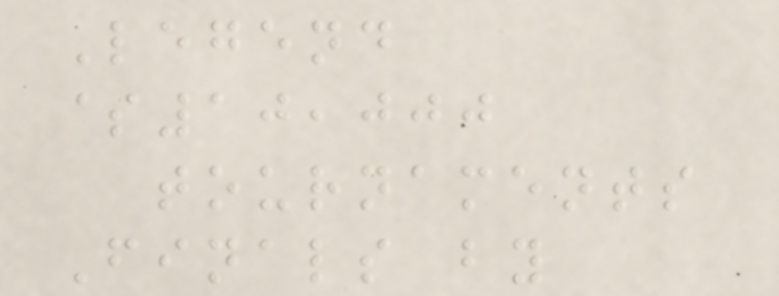Legend
$10,000
tournaments
Finals by
